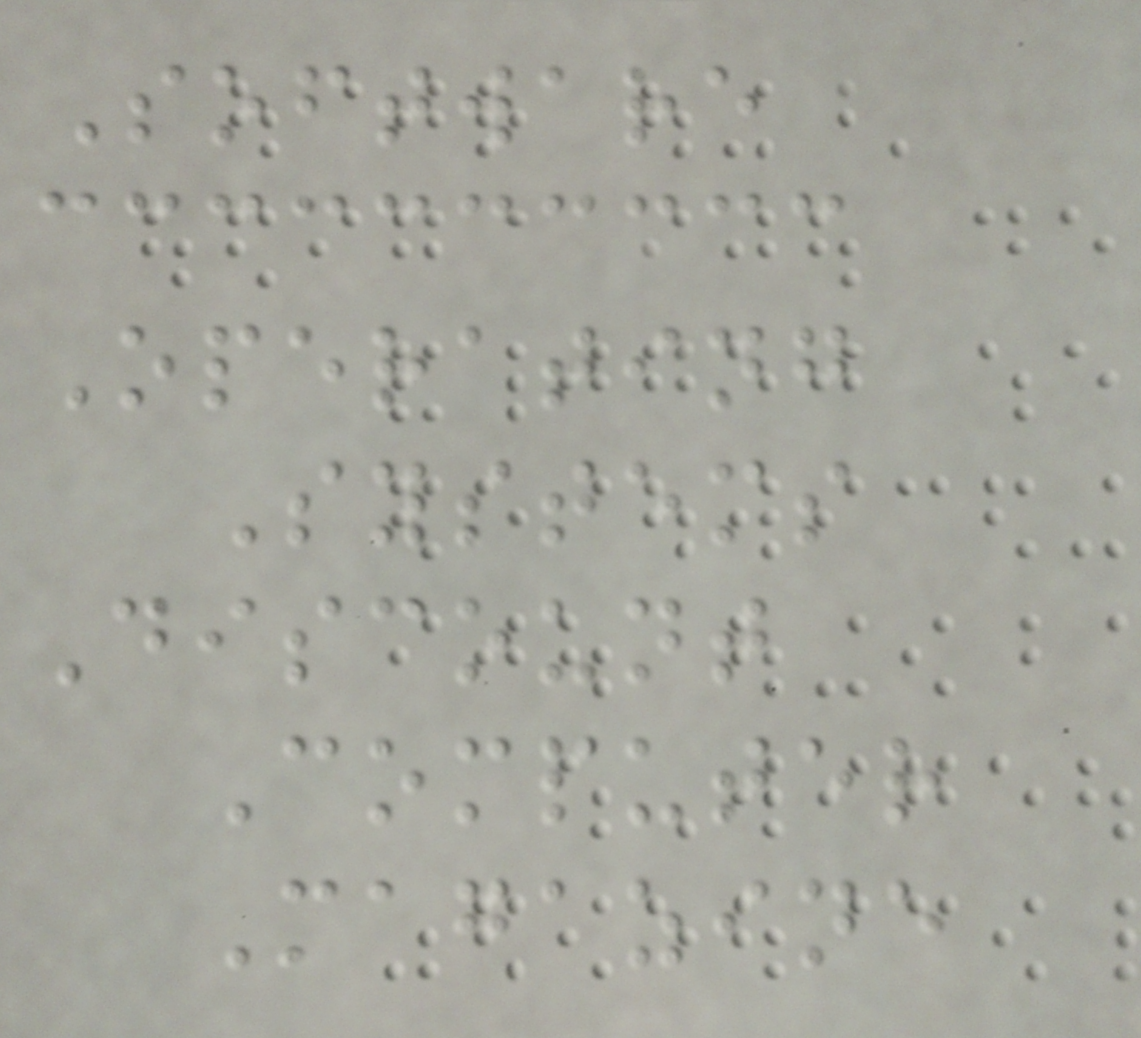Software
Operating
Systems
Discount
Computer
Magazine
